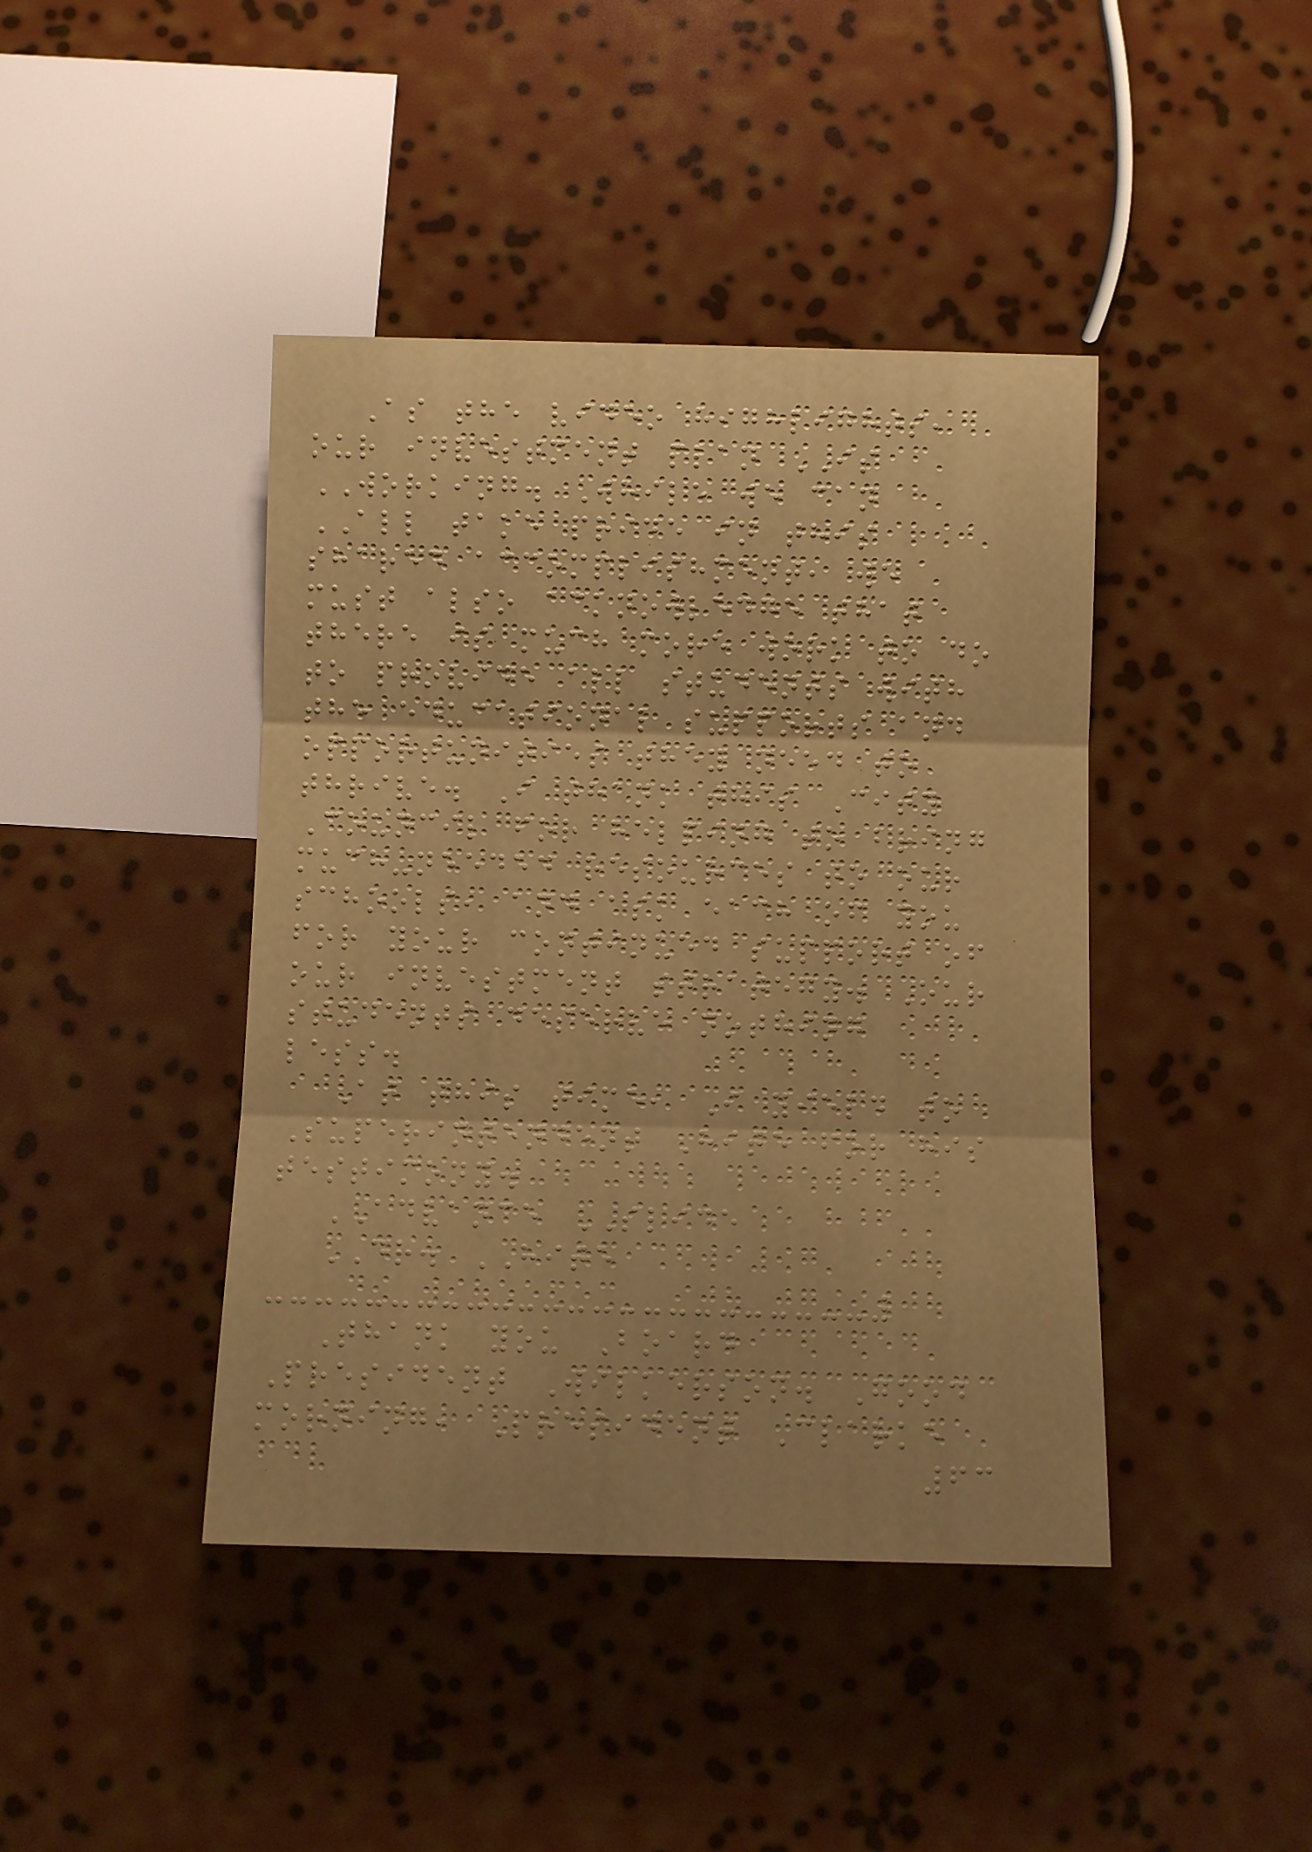As the video highlights,
our investment plan IS
WORKING. While we can
ALL take pride in this
shared accomplishment, we
must also acknowledge that
there is much more work to do
to provide all students with
the educational supports and
opportunities they need to
thrive. I thank this City
Council for helping to bring
much-needed resources to our
schools, and ask each of you
for your continued support of
our investment strategy. Our
students deserve nothing
less.
At this time, I yield to
Superintendent Hite for his
testimony.
ADVANCE SLIDE
DR. HITE
Thank you Board
President Wilkerson. Good
morning, President Clarke
63
